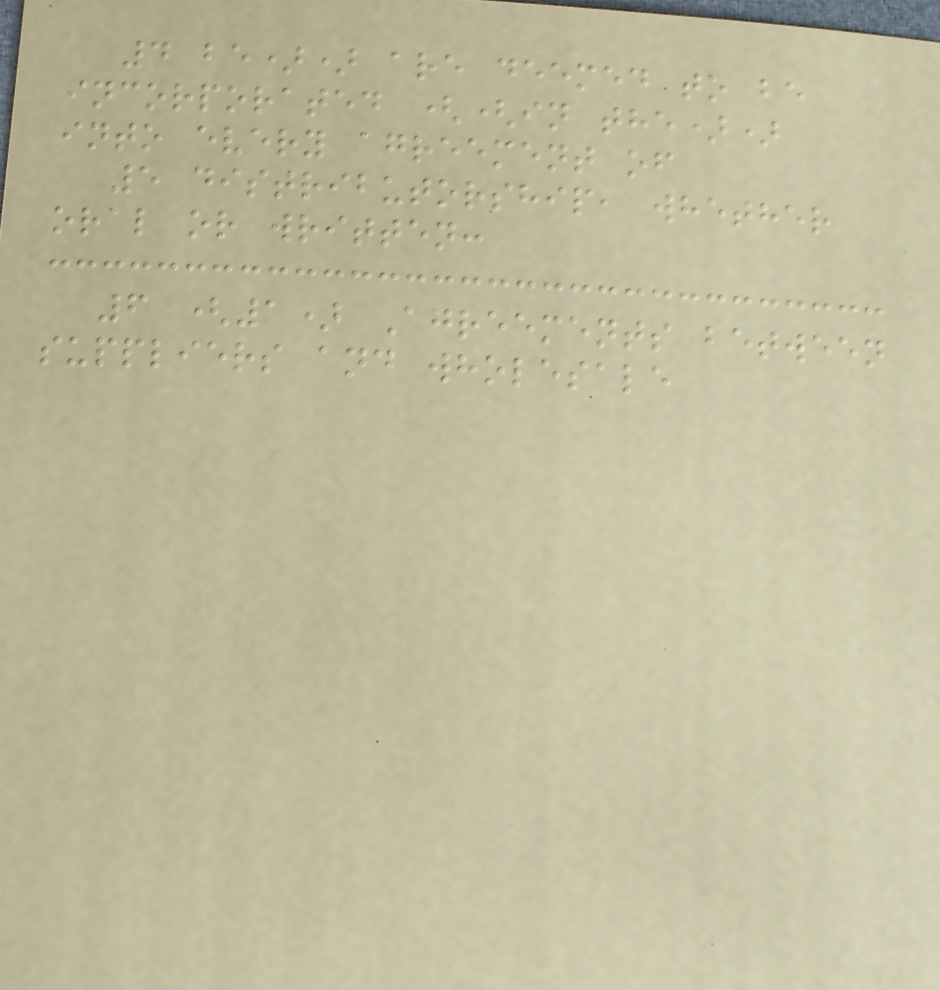4 be)) are deemed to be
incorporated ((in the))
into every agreement of
5 distributorship, whether
oral or written:
6 (1) Agreements between
suppliers and wholesale
